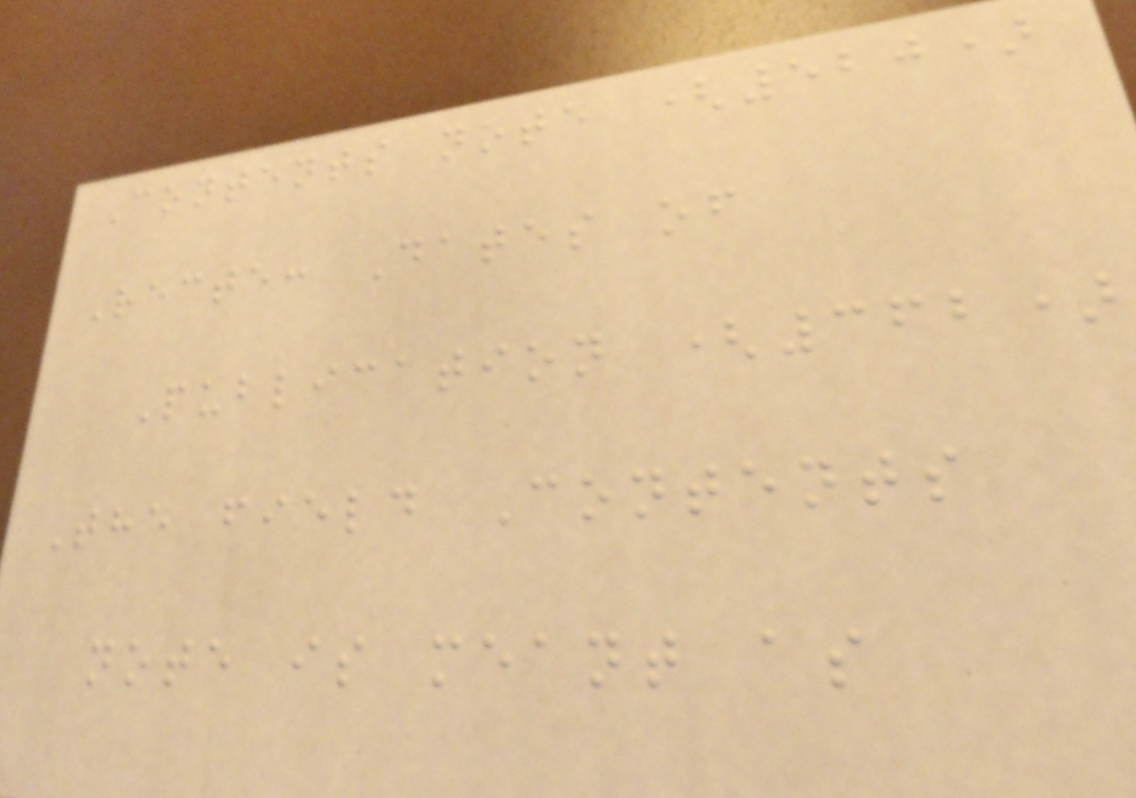Contents note (520)
Recte: Dates of
Publication (362)
The field Contents
note is meant as
